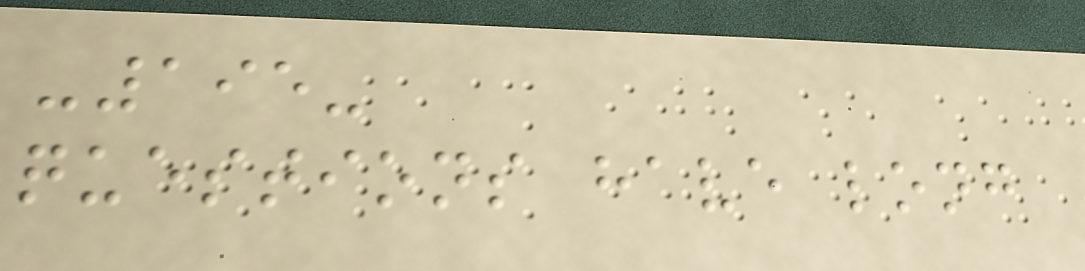-195-
questions have long
